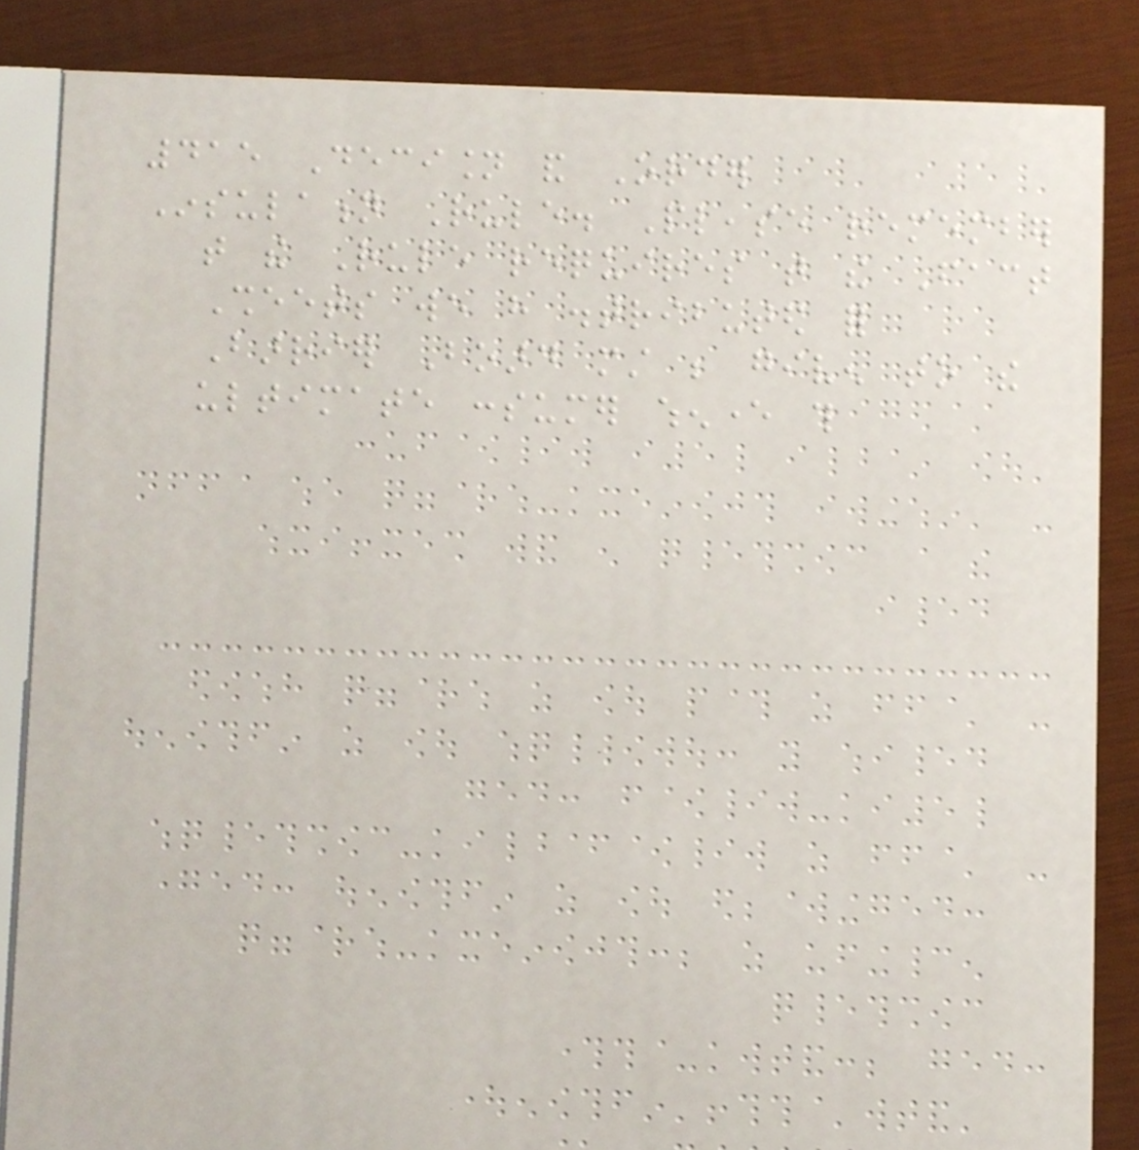415 Decision and Order
Insulation Rule. Please remember
that the Rule requires that the Fact
Sheets we have distributed for
Barrier Board must be given to the
ultimate consumer whenever this
